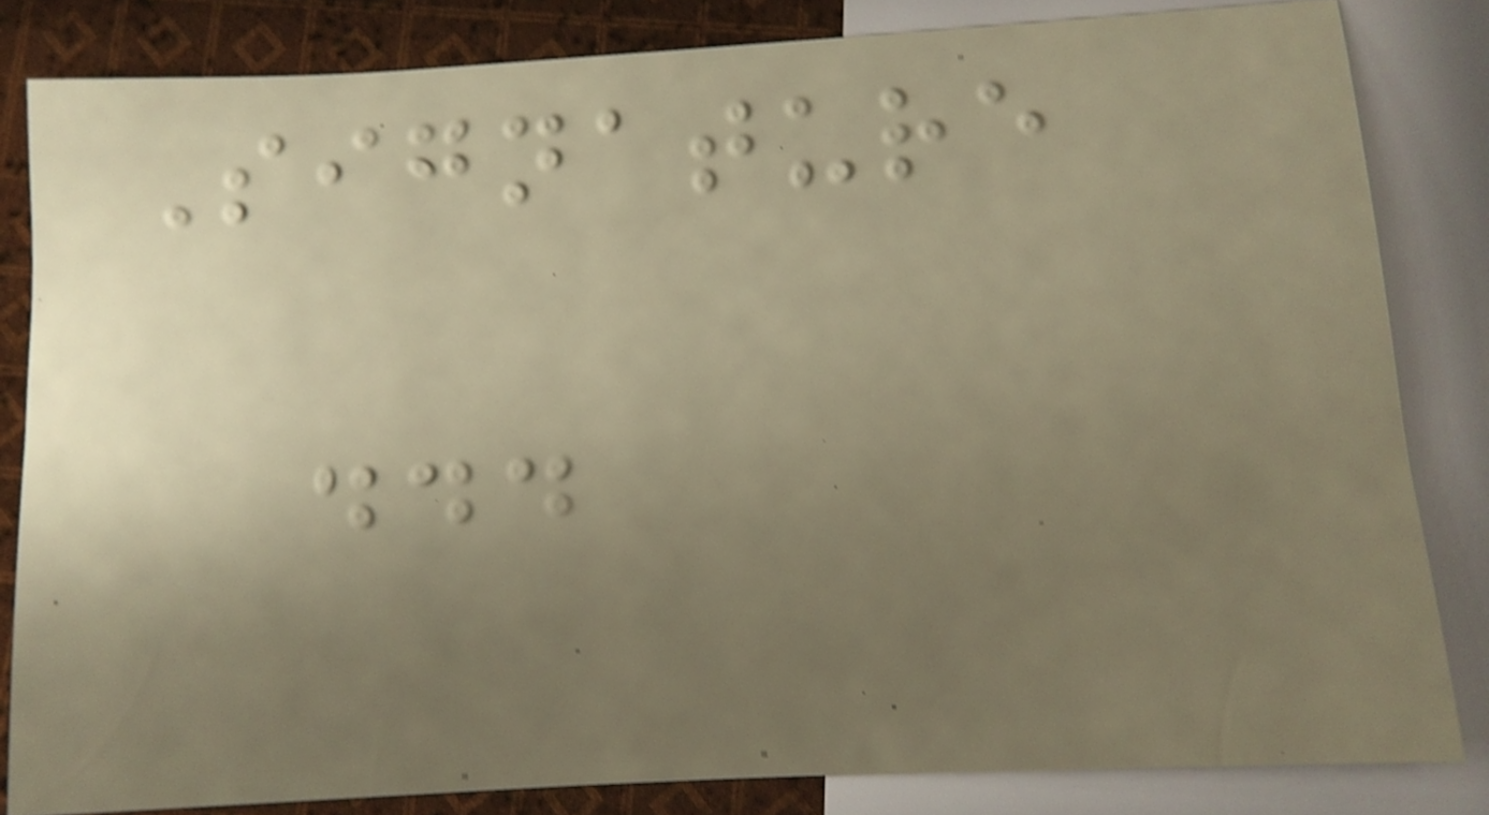Signature
...
